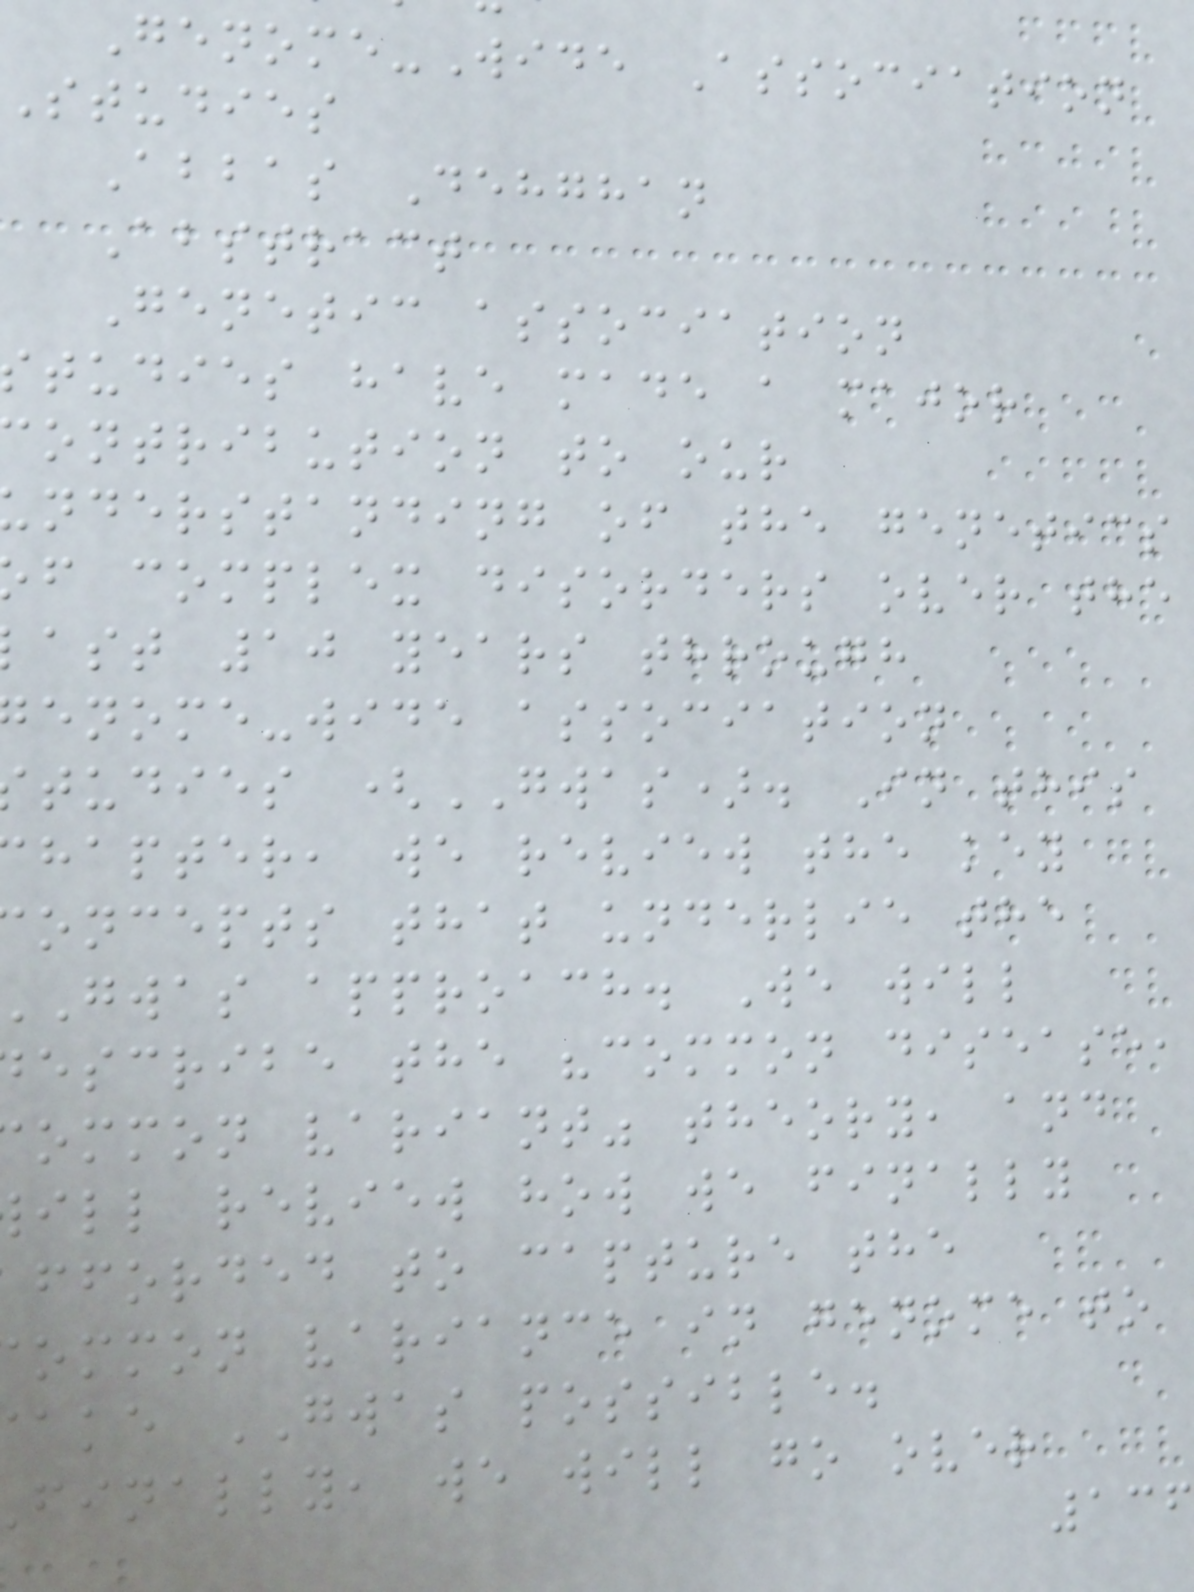Genome-Wide Association
Studies
Abbas Dehghan
Abstract
Genetic association
tudies have made a major
ontribution to our
nderstanding of the genetics
f complex disorders over the
ast 10 years through
enome-wide association
tudies (GWAS). In this
hapter, we review the key
oncepts that underlie the
gwas approach. We will
escribe the "common disease,
ommon variant" theory, and
ill review how we finally
fforded to capture the
ommon variance in genome to
ake GWAS possible.
finally, we will go over
136
